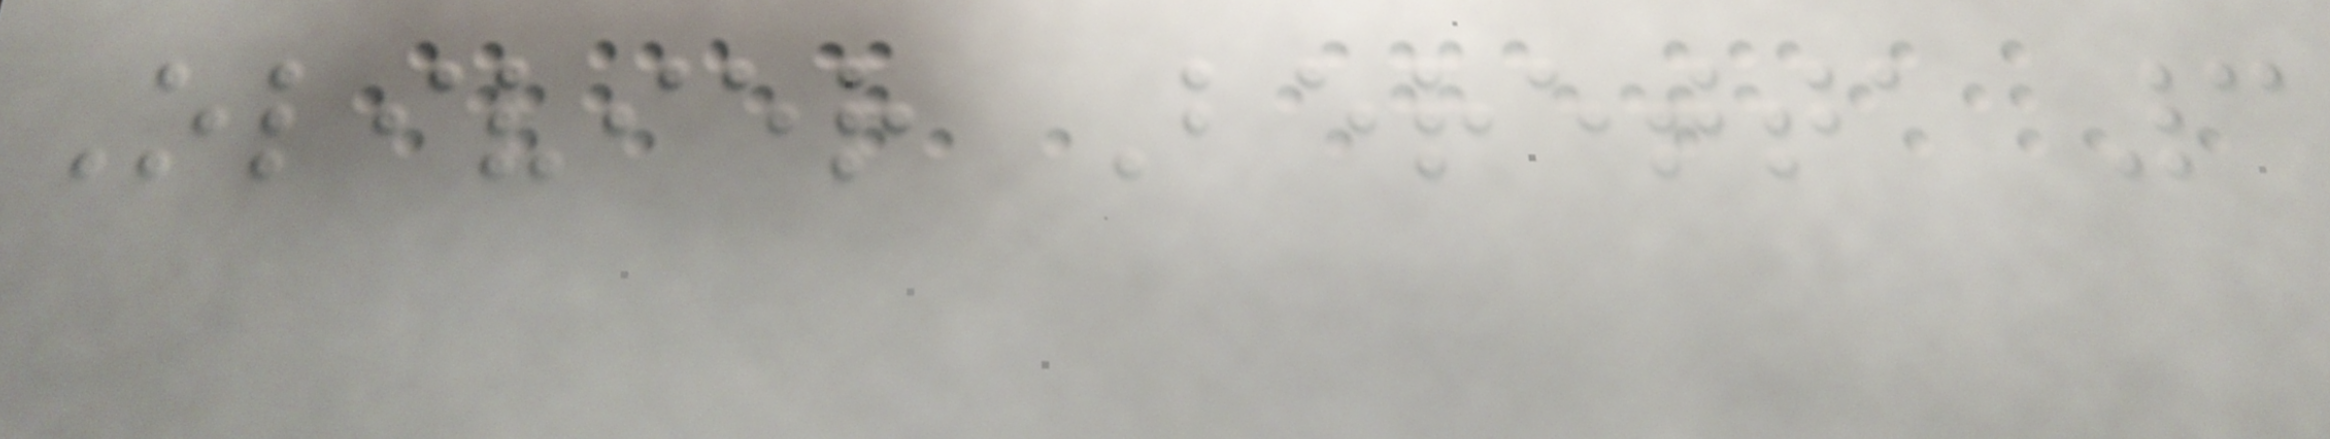Olivier Beretta 3
